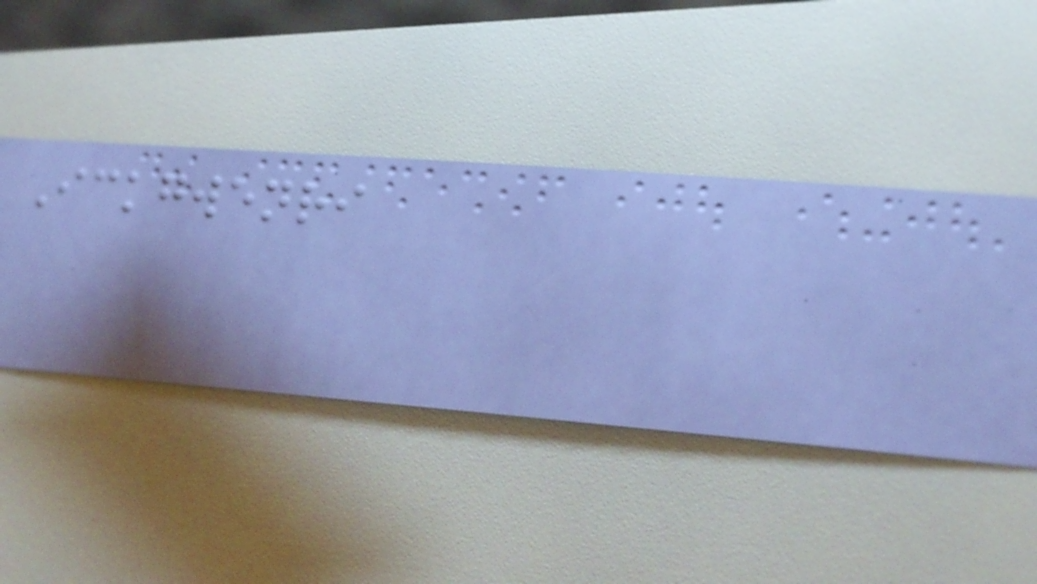Ickgwenri
